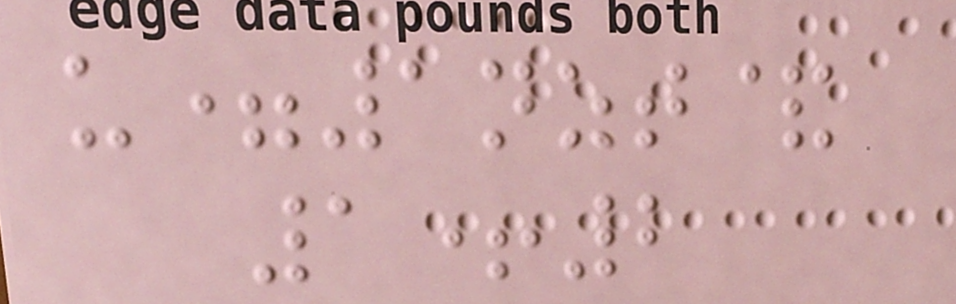u=1nzt&
1+2
